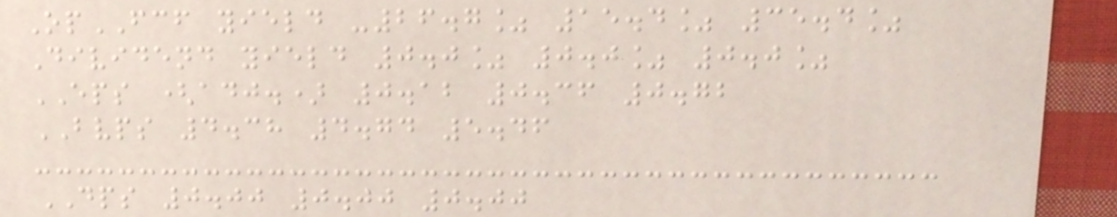OpFCF yield -26.7% 15.4% 35.4%
Dividend yield 0.0% 0.0% 0.0%
EPS (adj.) 0.12 0.36 0.72
BVPS 4.38 4.74 5.46
DPS 0.00 0.00 0.00
